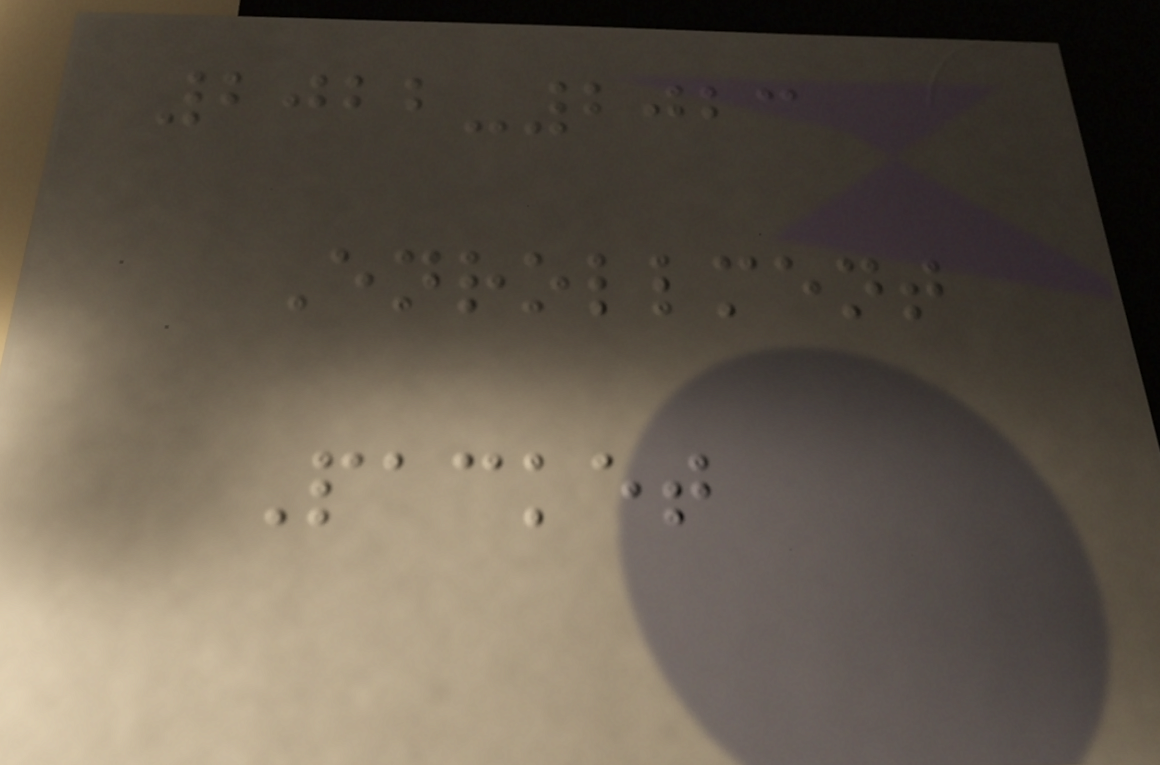2022-2023
Enrollment
Packet
